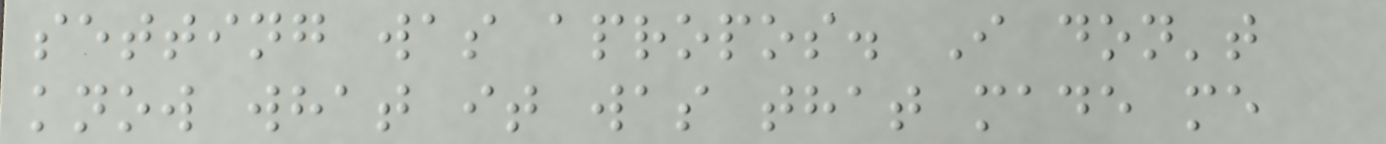setting was apropos. I don't
know what it was that made me
